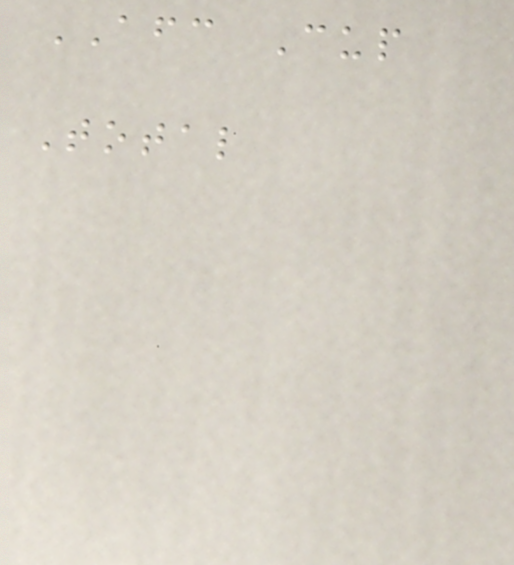AFC Cup
Total
